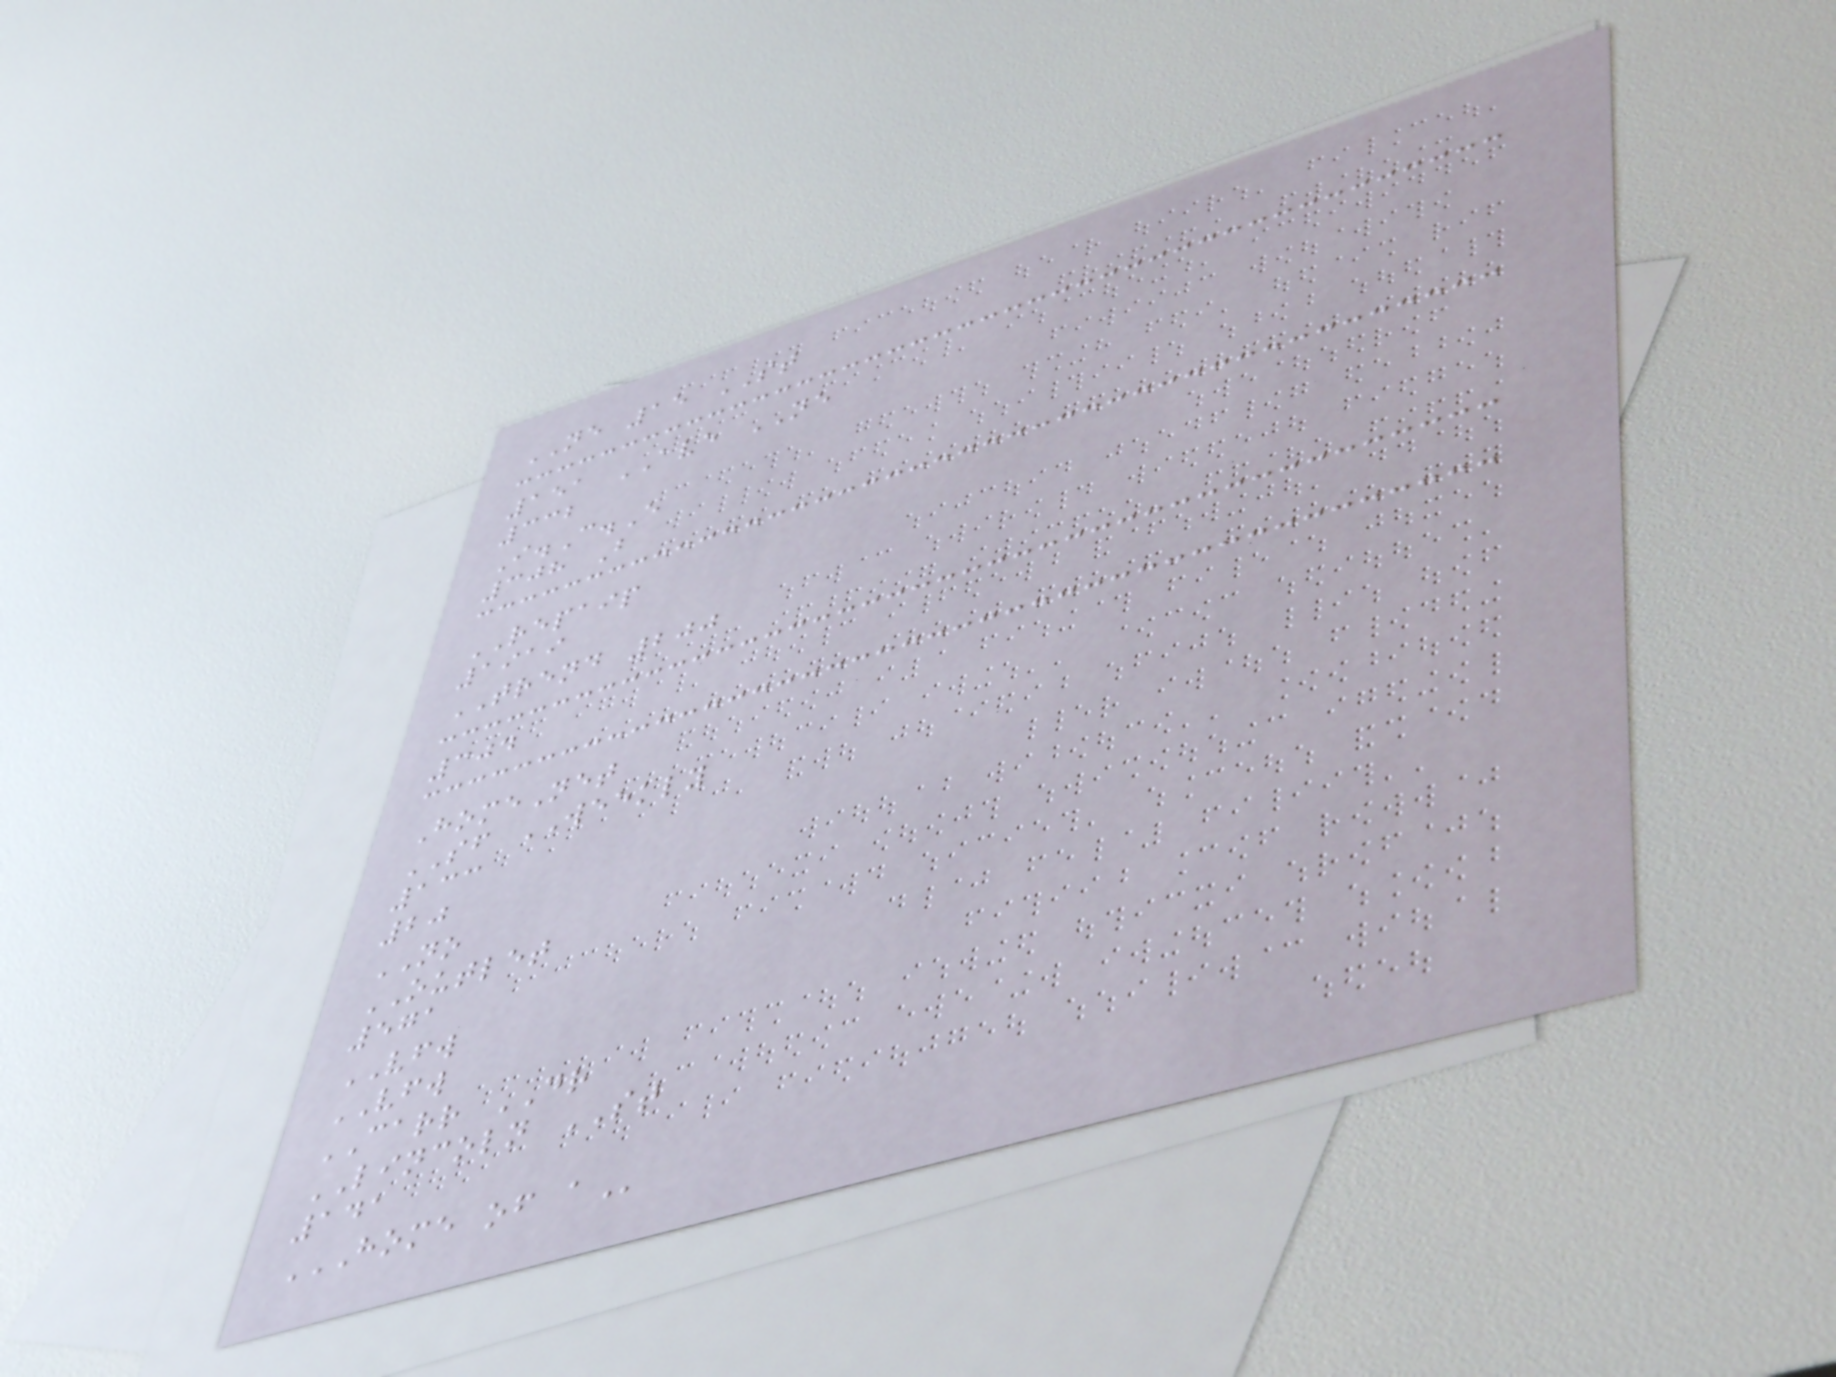NE 15 ST
151 AVE NE
332
I.C.E
308 B
REPAIP
1919
TREND 200
304
HomeNet
SF WEEKLY
133
20
NO
OUTLET
571
VFW
VFW
CARR DR
LINCOLN ST
141
HOME OF A
